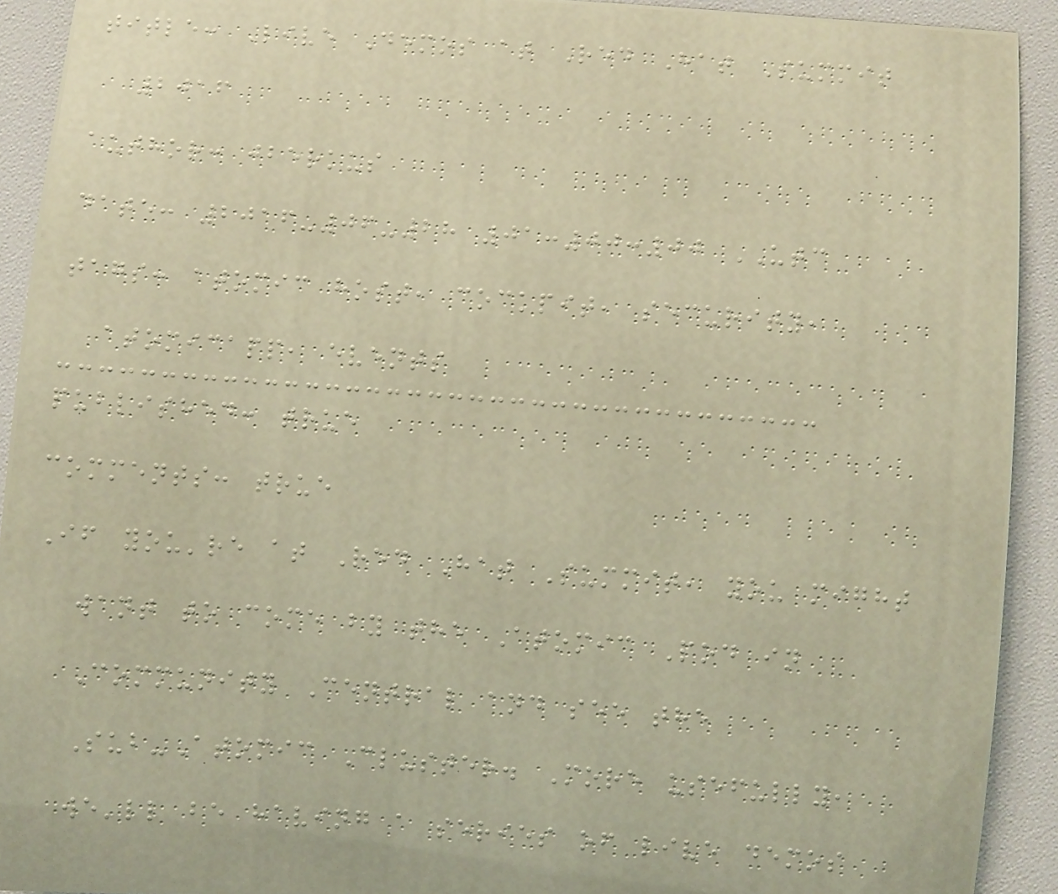title: Live Demos at Red Hat Summit
2016
author: jberkus
date: 2016-06-28 01:00:00 UTC
tags: atomic host, cockpit, security,
atomicapp, events
published: true
comments: true
If you're at Red Hat Summit, you might
want to come by the Atomic Pod in
Community Central and see the
Sub-Atomic Cluster. More usefully,
we'll be having a series of live demos
